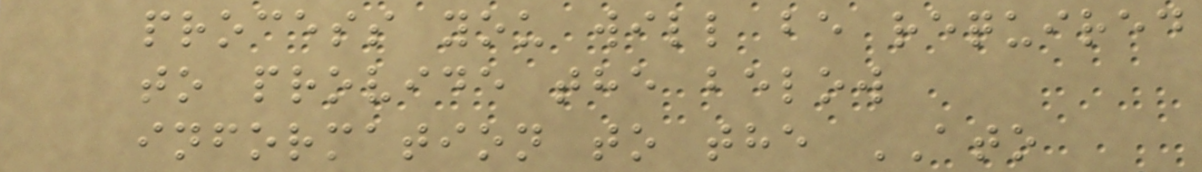process you will be required
to provide the below
information to the ATO
